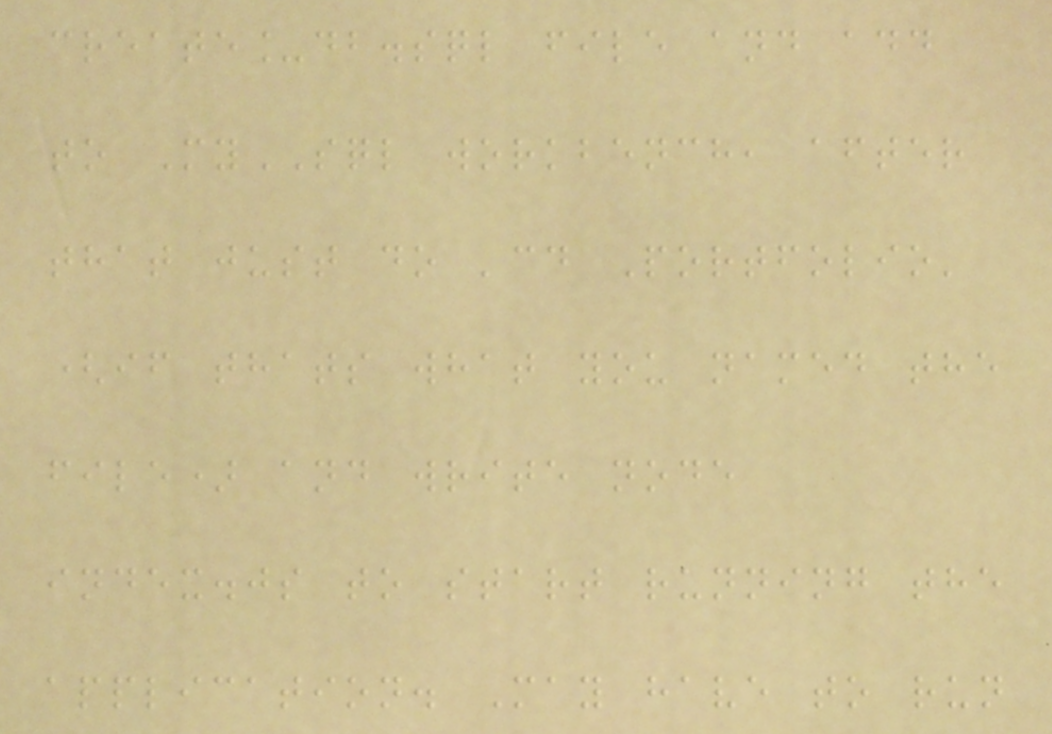create_db.sql file and add
to MySQL workbench, after
that just do 'cd Portfolio'
(if thats what you named the
file) and write node
index.js to start running the
application. May have to run
